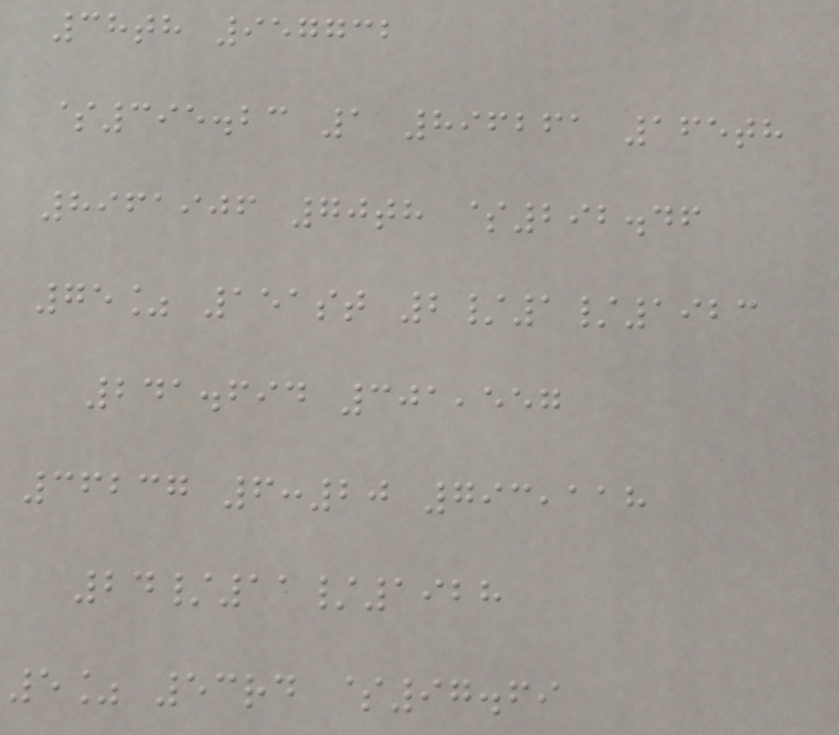38th 957732
$395.23 1 896261 165th
8961906 70th $292.46
75% 151st 2/1/1923
241.694 301,557
36237 6:20 793,118
24/11/1928
5% 53rd $97.69
